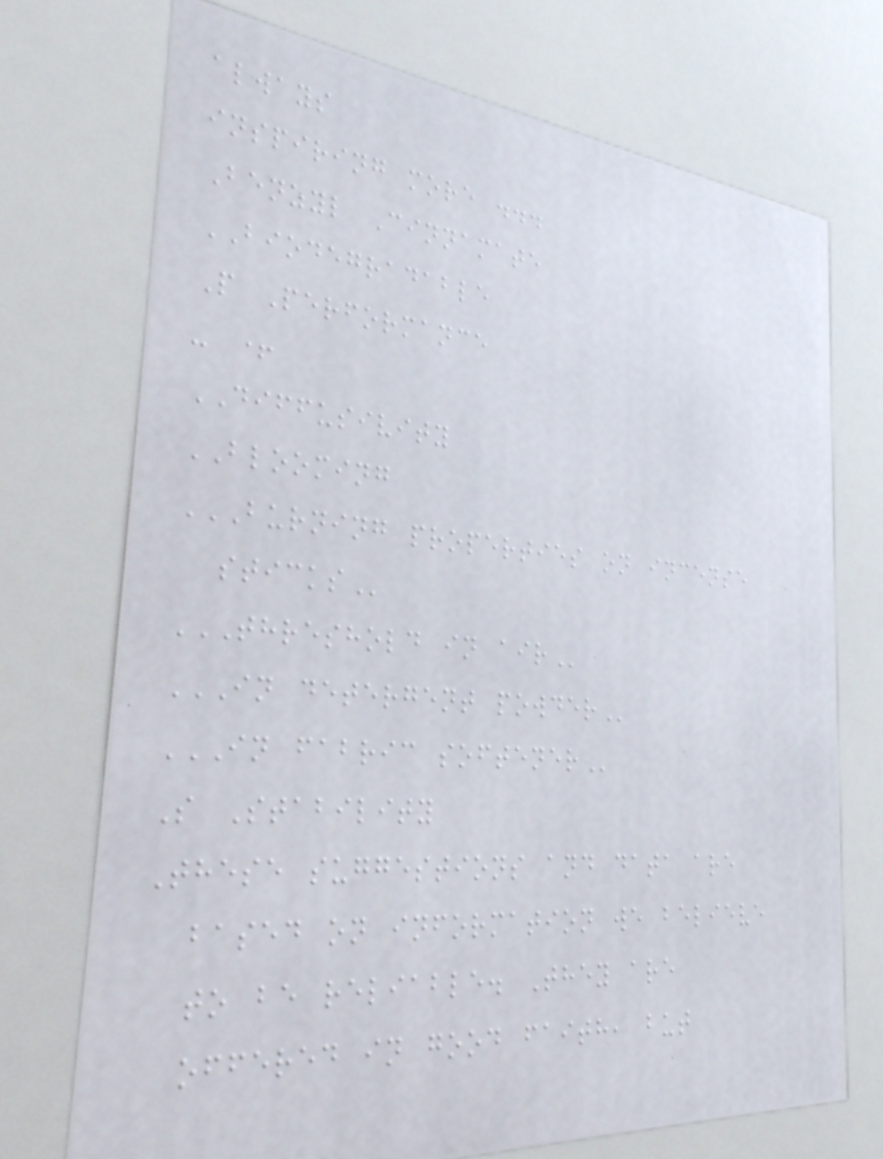always
inspiring more ...
Benzyl Cinnamate
BIODEGRADABLE
P Performance
- +
DIFFUSIVITY
BLOOMING
BURNING PROPERTIES ON INCENSE
STICKS
THRESHOLD IN AIR
IN DETERGENT POWDER
IN FABRIC SOFTENER
S Stability
These suggestions and data are
based on information we believe
to be reliable. They are
offered in good faith, but
